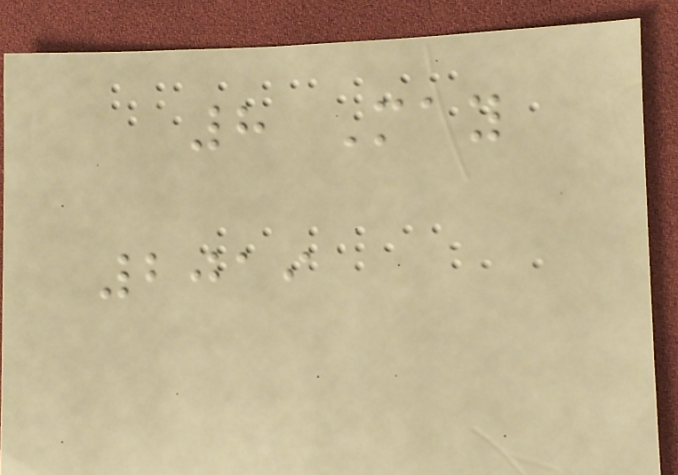8 May
2019
